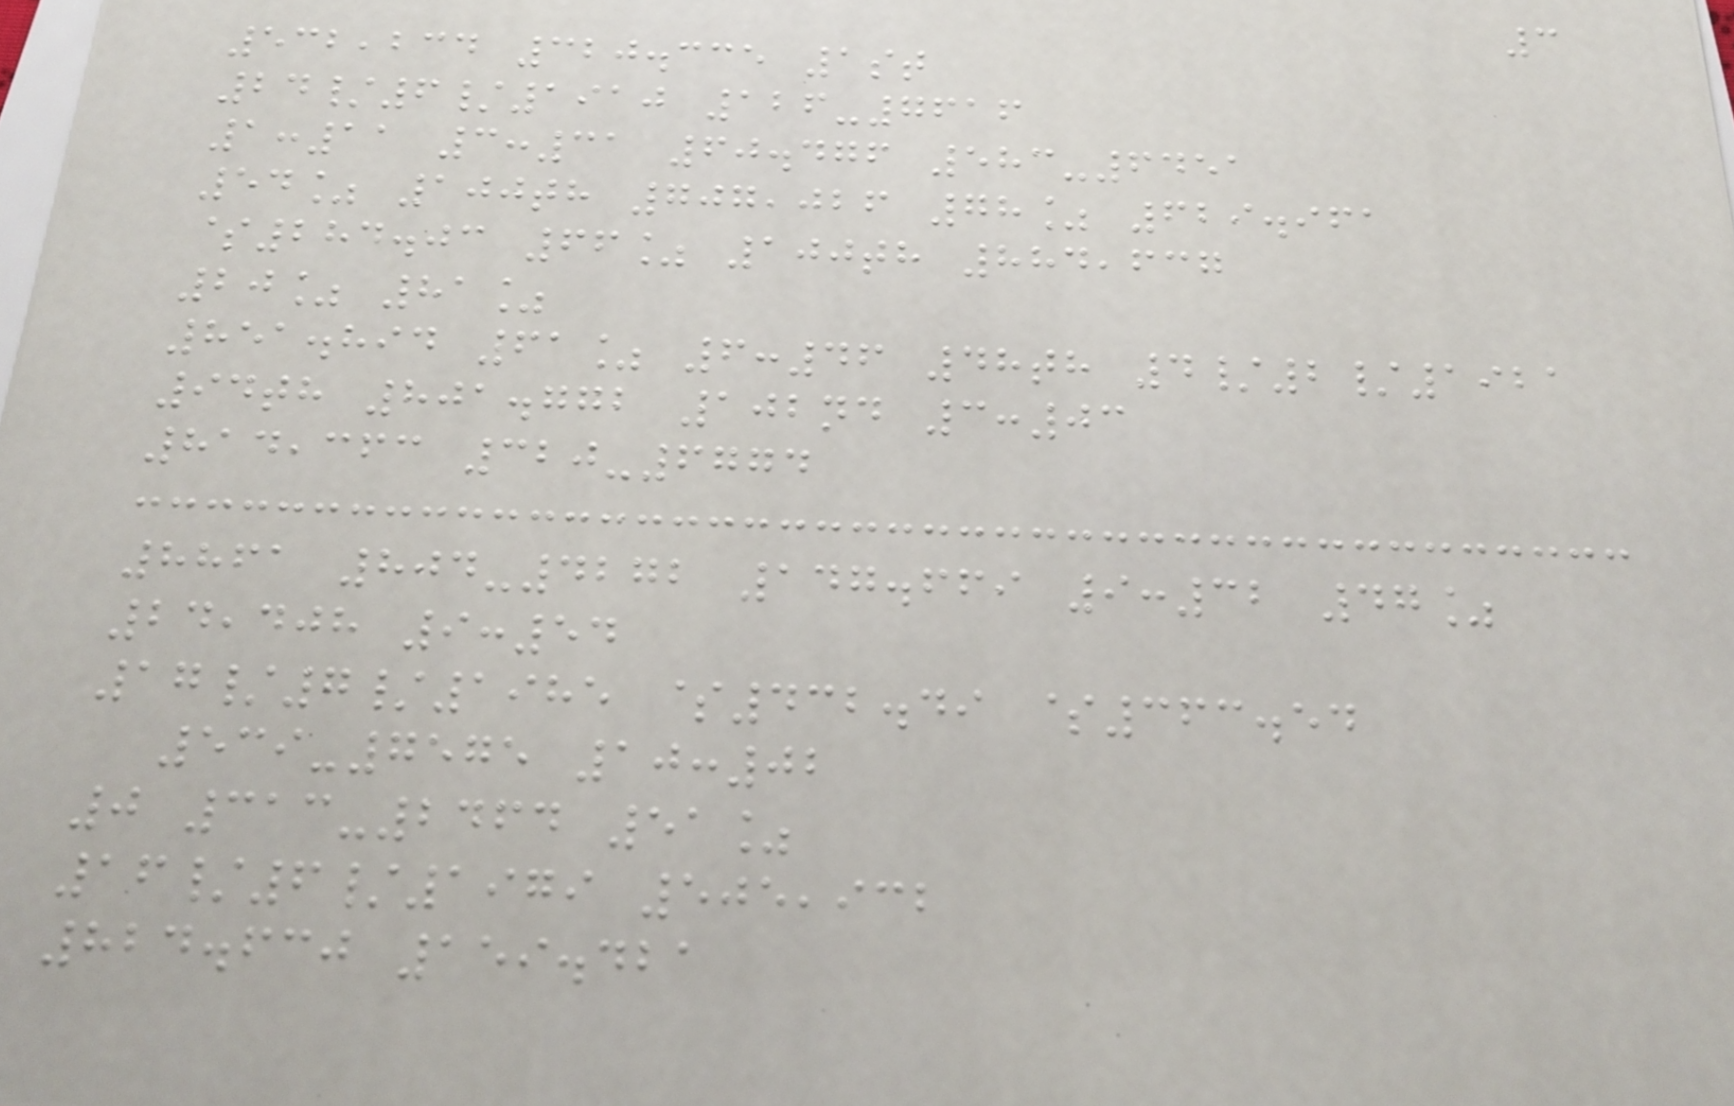3
532,234 320.335 1st
24/6/1910 126-7616
1:11 3:31 60.476 583-6451
54% 100th 707,026 78% 629.961
$284.03 66% 100th 884,637
20% 81%
851.894 61% 6:46 48th 4/2/1921
94th 801.772 102nd 3:03
814,363 320-6774
8861 804-4272 147.669 9:32 47%
24,408 9:54
17/7/1985 $432.49 $363.54
539-7575 10:02
0 313-2464 51%
16/6/1979 505,932
824.630 159.421
